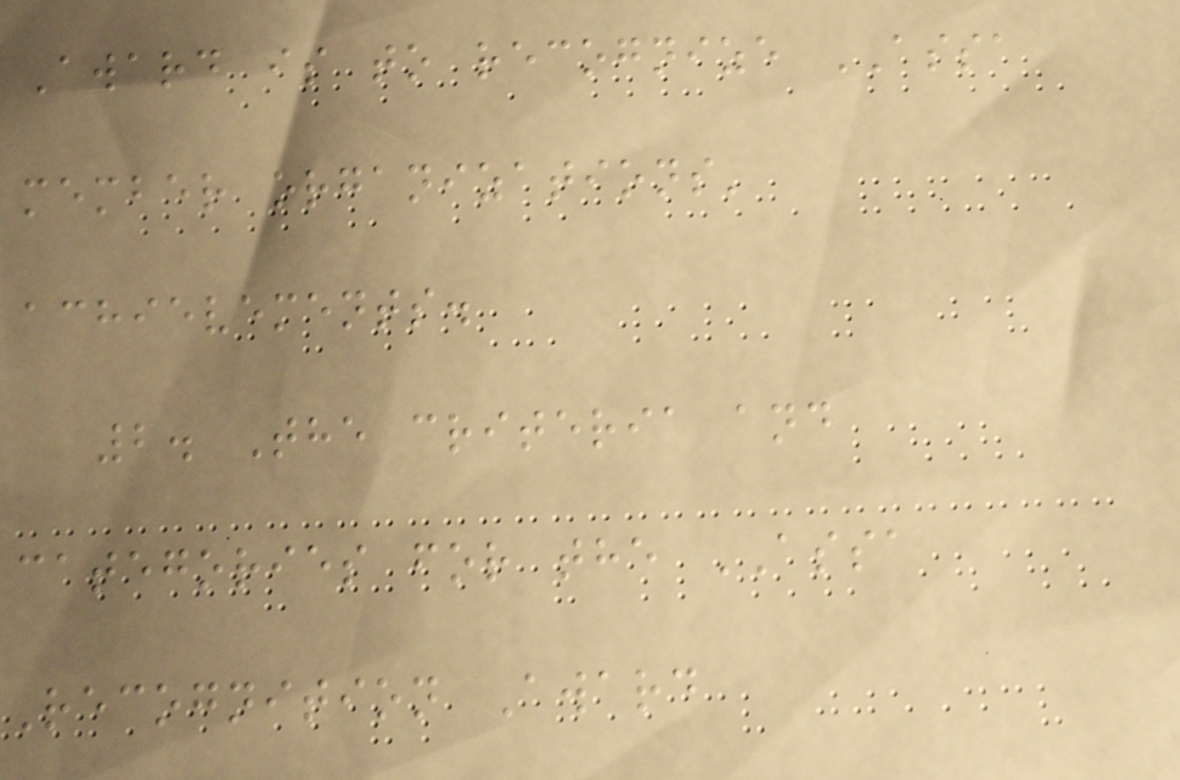Award is to recognize ASSA
member organizations'
achievements.
2. The criteria and
categories for the ASSA
Recognition Award
